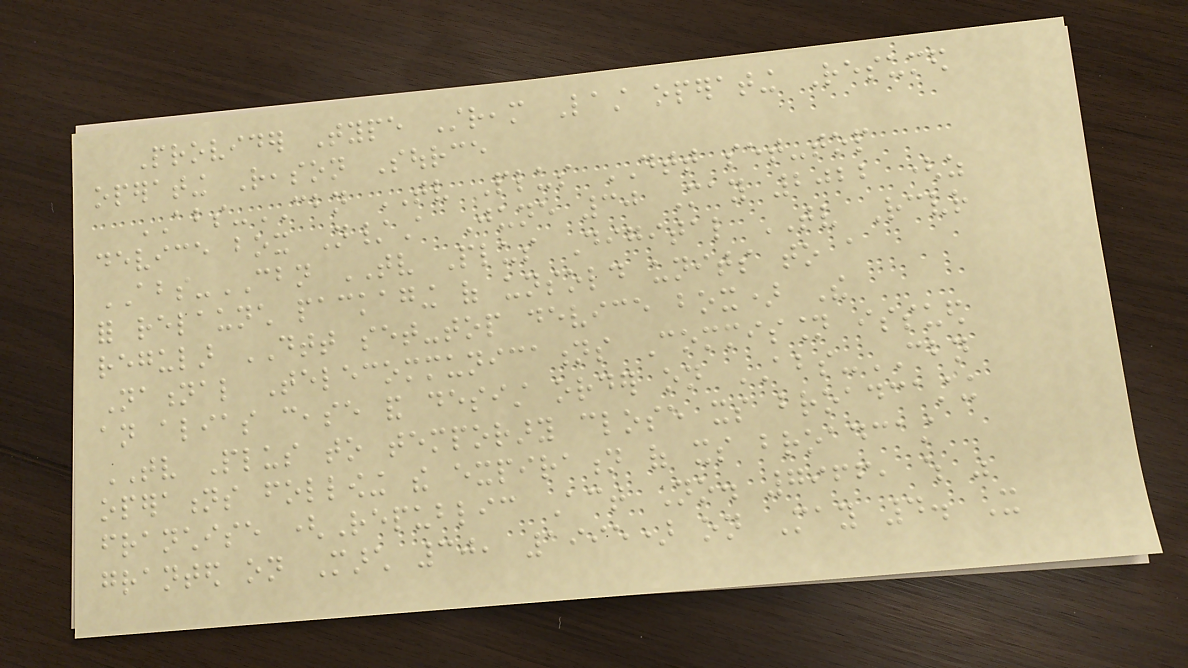Provider Type Stream Last operating Resumed
operating Reason Source
ABS-CBN TV Plus DTT set-top
device box N/A June 30 May 2022 (as
ABS-CBN TV Plus Digital TV Receiver
for relaunch packaging of unsold units to a
regular DTT set-top device box) The
National Telecommunications Commission issued
an alias cease and desist order on ABS-CBN
TV Plus to temporary close its broadcasting
operations following the expiration of its broadcast
franchise (Republic Act No. 7966, which was
granted on March 30, 1995) on May 4. It
